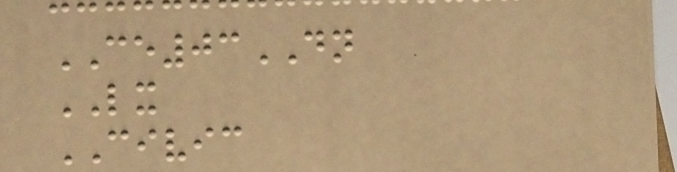CE03DN
LX
CIVIC
